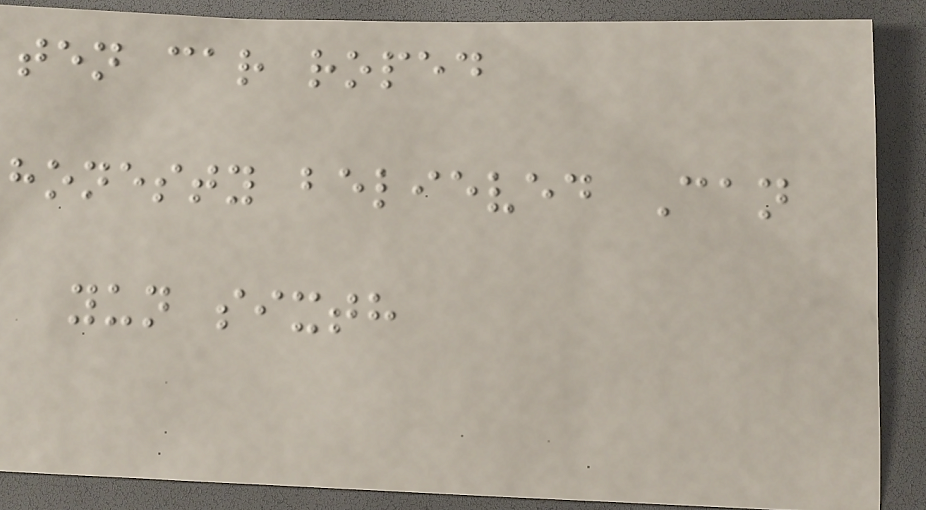ten car roped
honesty believed Can
yun sixth
